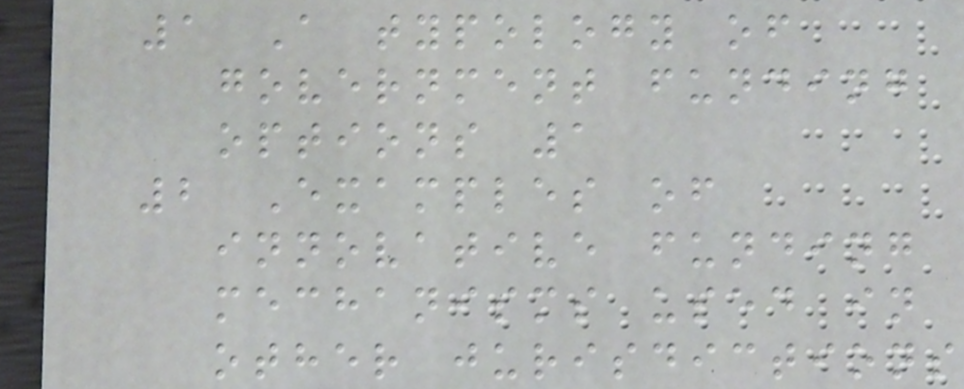1 A typology of
government funding
options 1
2 Examples of
innovative funding
mechanisms used in
other jurisdictions
